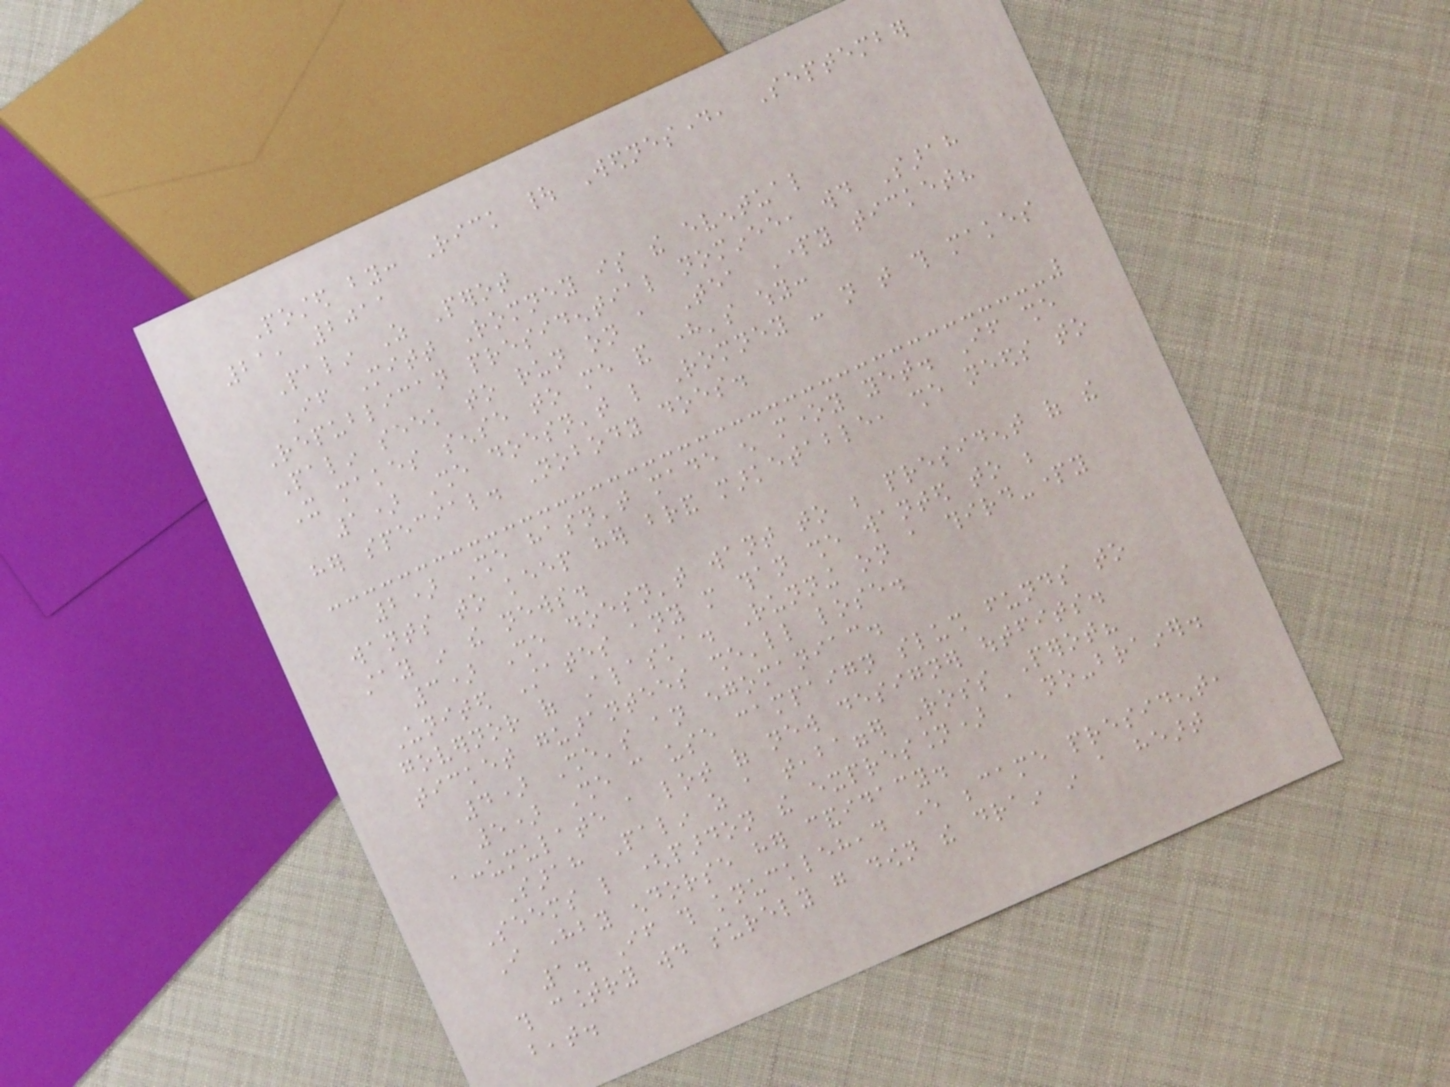Posted by: Rick | Wednesday, September
21, 2011
Palin As Perot
If Mitt Romney is the eventual
Republican presidential nominee, would Sarah
Palin seek to run on a Tea Party ticket?
It makes sense to me and here's why:
1) She doesn't like Romney - not that this makes
her special. Nobody does.
2) She hasn't made enough money yet. If she
wants to keep her brand marketable, she needs to
stay in the news.
3) She doesn't want to be president of the
United States any more than she wanted to be
governor of Alaska. Running on a third-party
ticket guarantees she'll lose.
4) She's an egomaniac.
5) She can use campaign slush funds to
accumulate a lot of new designer outfits.
Sarah Palin as a teabagger Ross Perot?
Seems like (pardon the expression) a no-brainer.
I hereby endorse her candidacy.
1. If this knucklehead ever became president,
this country would surely go down the drain in a heart
beat.
